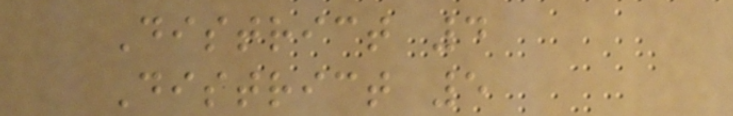District 4
District 5
